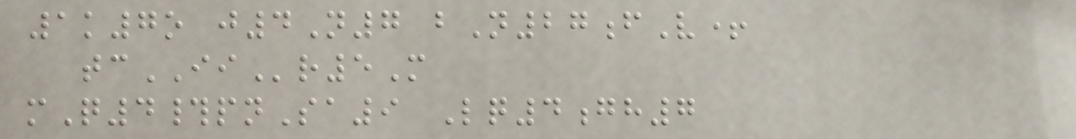1k7o j4N7 bN27fV+
tcIIr5M
mQ4#pnSa9 Lq4gh7
